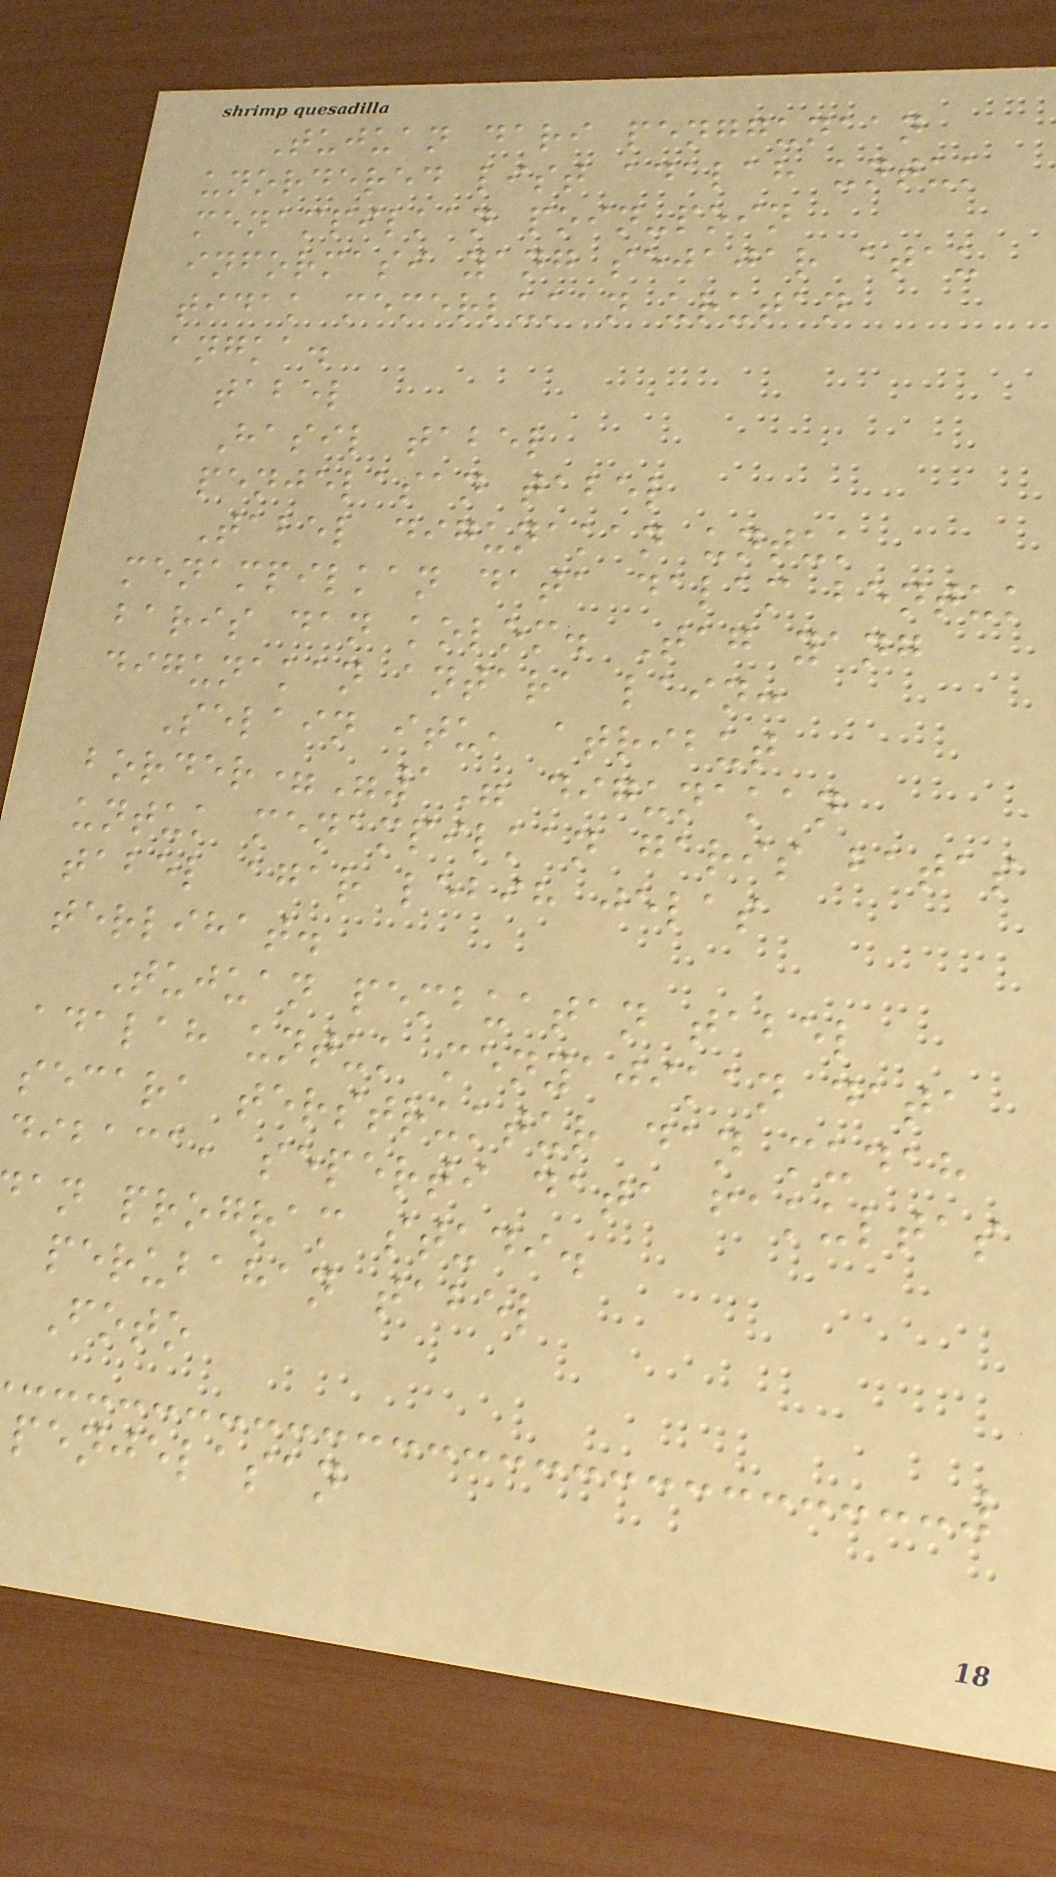Tujuan dari penggunaan
unordered list adalah untuk
menampilkan poin-poin
informasi yang sejajar atau
tidak memerlukan urutan
angka.
tabel
Hasil tabel
penjelasan tabel
Tabel digunakan untuk
menampilkan data dalam bentuk
baris dan kolom. Tag yang
digunakan antara lain:
Selain itu, atribut
border="1" digunakan
untuk menampilkan garis batas
tabel agar lebih jelas
terlihat.
Tujuan pembuatan tabel
adalah untuk menyajikan data
secara terstruktur dan mudah
dibaca, seperti data fakultas
an program studi.
perubahan tabel
Foto
penjelasan
